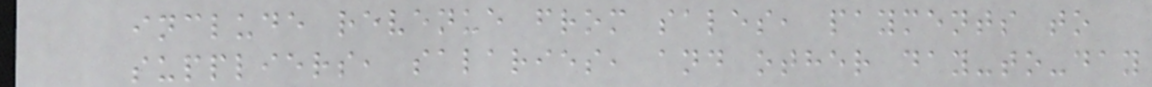include revenue from sales, payments to
suppliers, salaries, and other day-to-day
